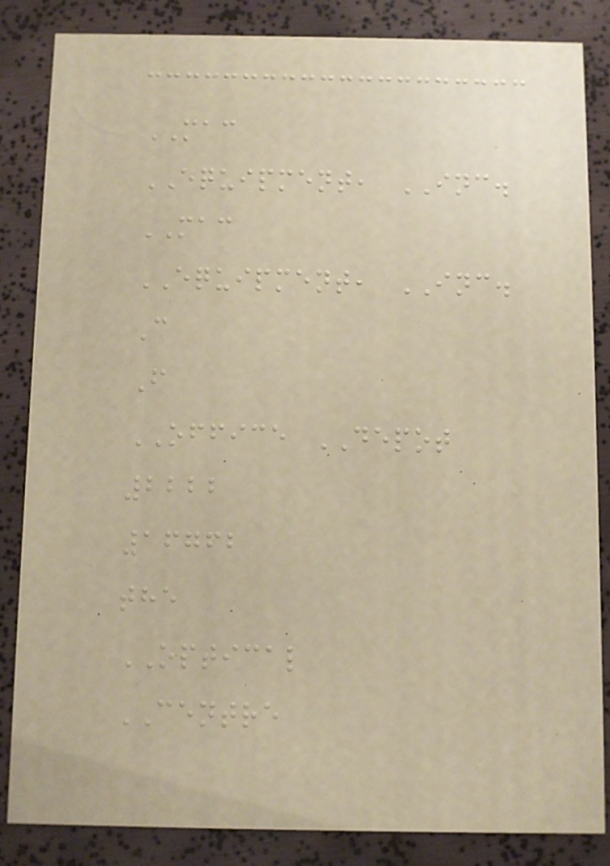MAC
EQUIPMENT, INC.
MAC
EQUIPMENT, INC.
C
F
OFFICE DEPOT
2222
16762
the
OPTICAL
CENTRE
